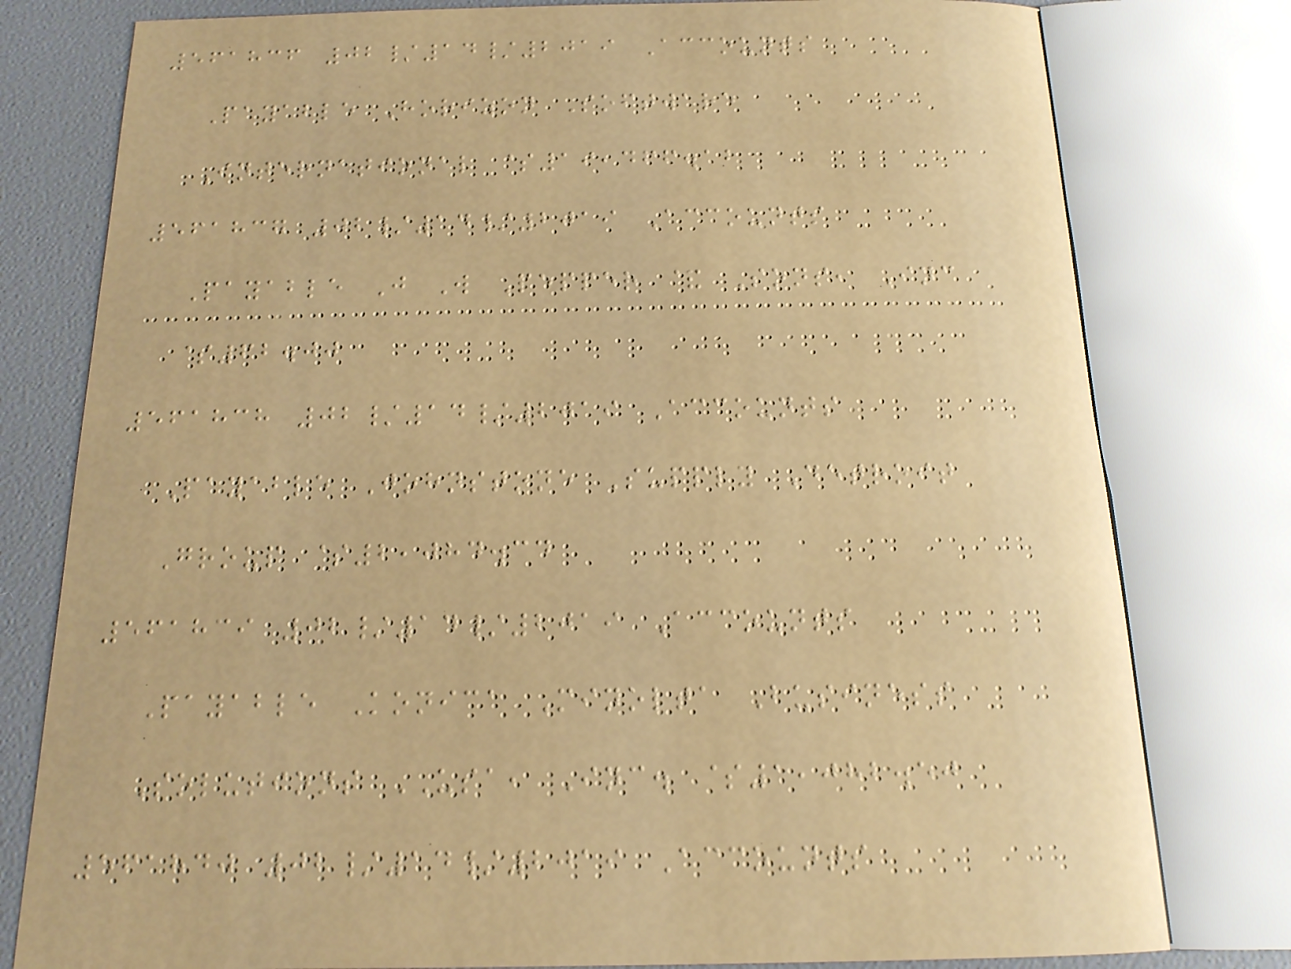561836 02/14/2019 Accounts
Payable Horizon Software
International $19,466.12
561837 02/14/2019 Accounts
Payable J W Pepper & Sons, Inc
$62.00
561838 02/14/2019 Accounts
Payable Johnstone Supply Detroit
Group $2,084.34
561839 02/14/2019 Accounts
Payable Konica Minolta Business
Solutions USA, Inc. $1,082.50
561840 02/14/2019 Accounts
